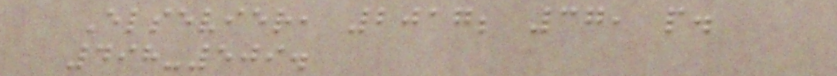Elsevier, 2017; 37, p.
498-509.
